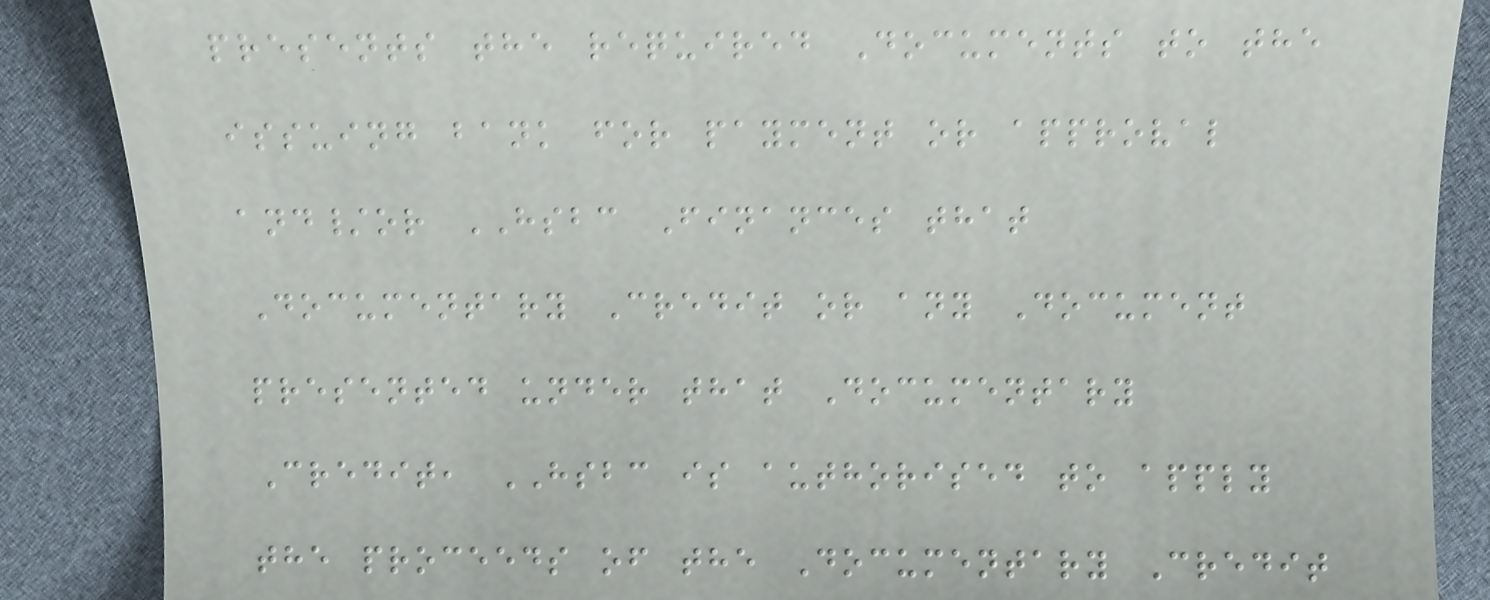presents the required Documents to the
issuing bank for payment or approval
and/or HSBC Finances that
Documentary Credit or any Document
presented under that Documentary
Credit, HSBC is authorised to apply
the proceeds of the Documentary Credit
